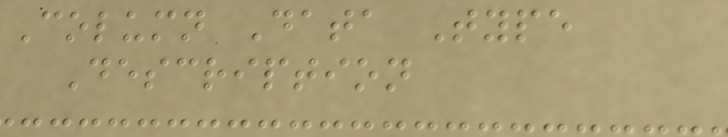Column Data Type
Description
